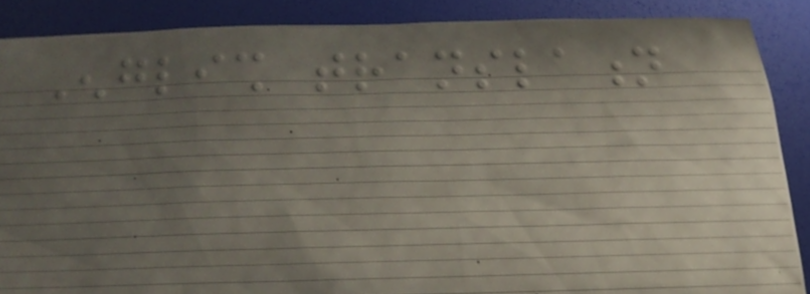English translation
